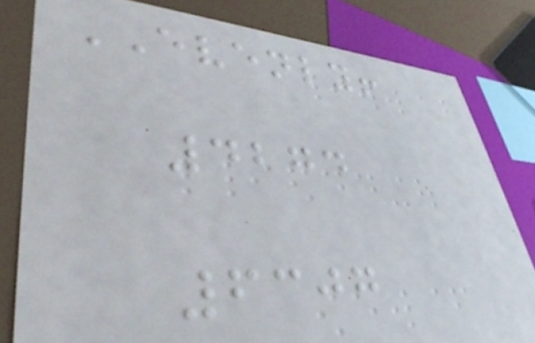EVENLY!
4274
6307
